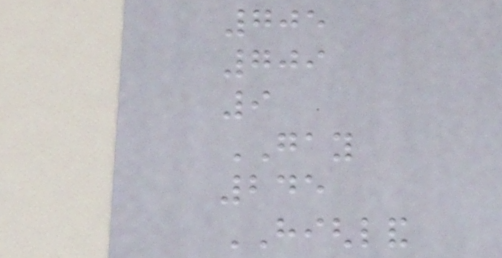705
709
9
GAY
245
HIGHLAND
